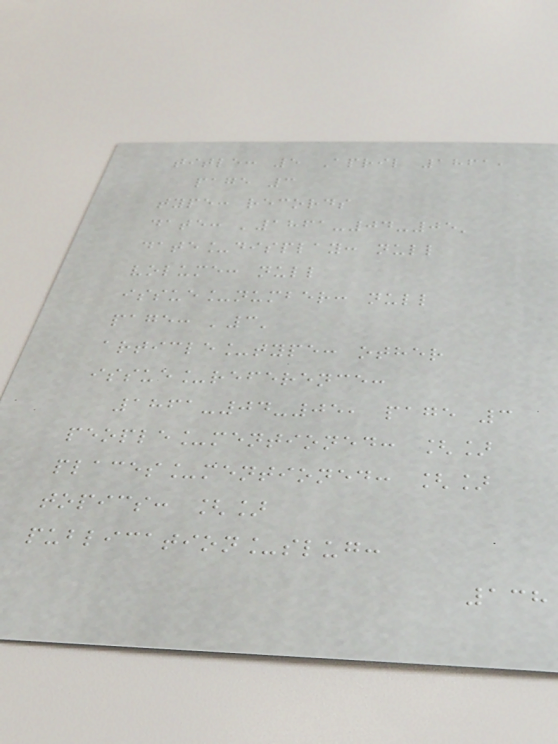title: 5 April 1861,
page 3
type: records
date: '1861-04-05'
date_display: null
volume: null
issue_number: null
page: '3'
article_type: other
issue_reference:
1861-04-05, page 3
people_mentioned: []
places_mentioned: []
topics: []
publication_slug:
138
